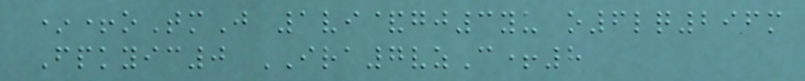*+oTmJ 1vi&gj3yu o6lq296m
Fpkyic0 IRA7vzC+8
